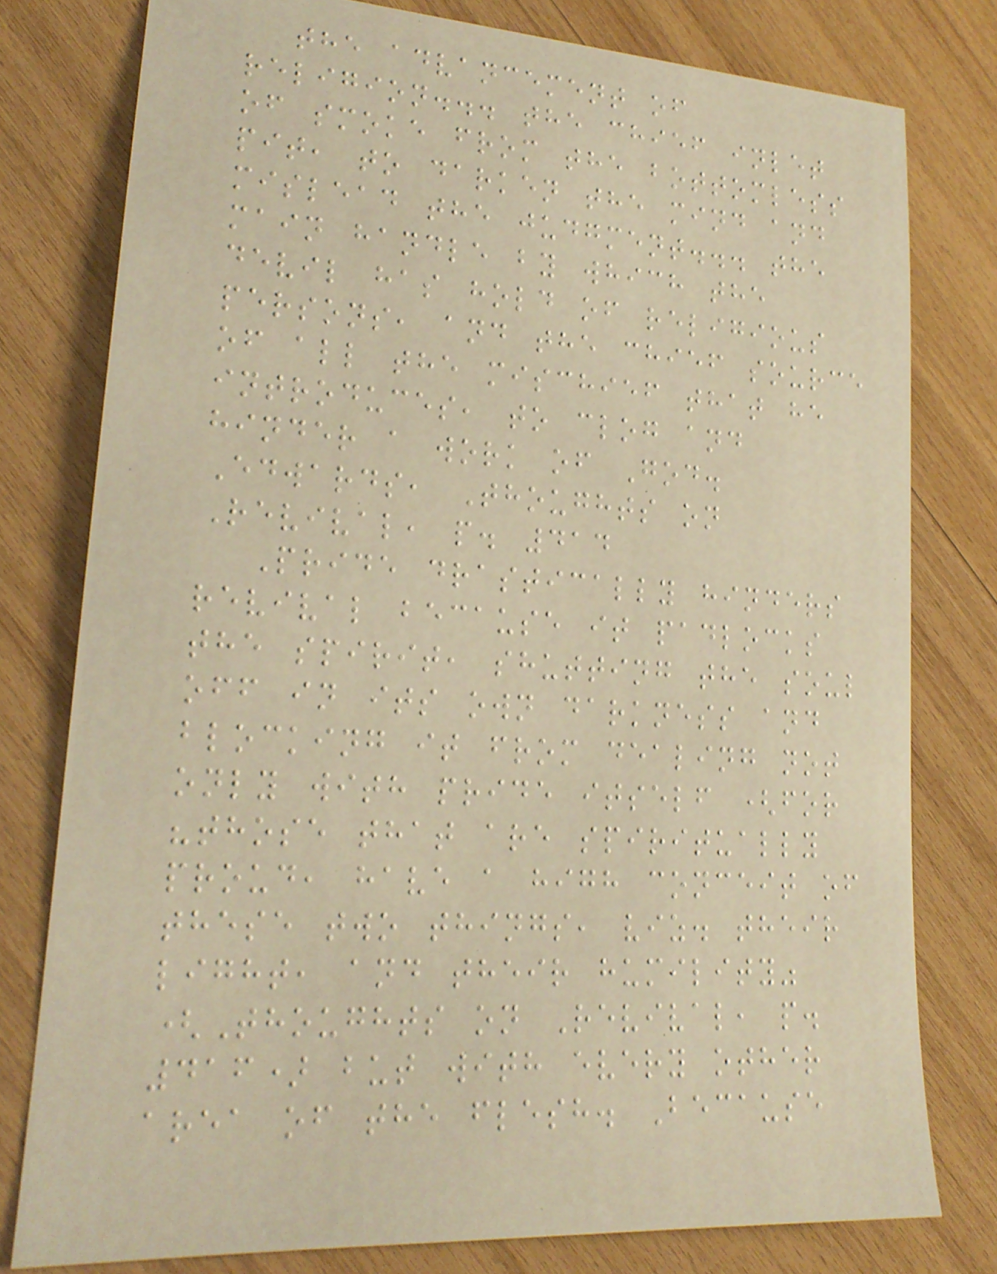the advancement of
religion... the chief inlet
of smoke from the bottomless
pit, to darken the mind and
mislead the judgment... the
main handle by which the
devil has hold of religious
persons, and the chief source
of all the mischief that he
introduces, to clog and
hinder a work of God.
Edwards, Thoughts on
Revival, p. 414
Pride drastically hinders
revival because it padlocks
the spirit, shutting the soul
off in its own darkness and
blocking it from dealing not
only with pride itself (for
"those that are spiritually
proud, have a high conceit of
these two things, viz. their
light, and their humility"
(Thoughts on Revival, p.
416) but with every other
area of the flesh. Because
